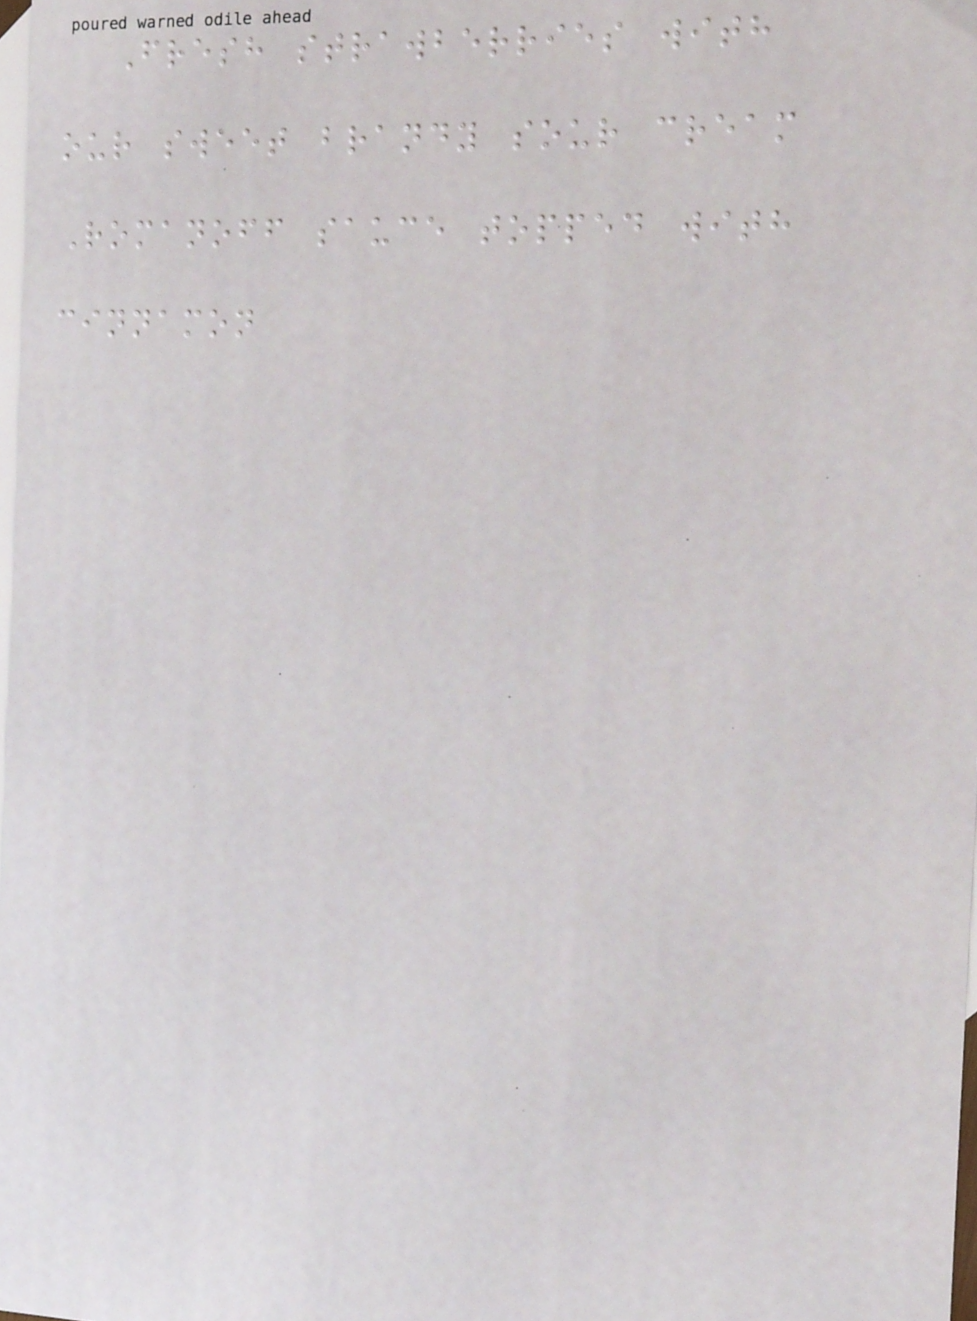Fresh strawberries with
our sweet brandy sour cream
Romanoff sauce topped with
cinnamon
